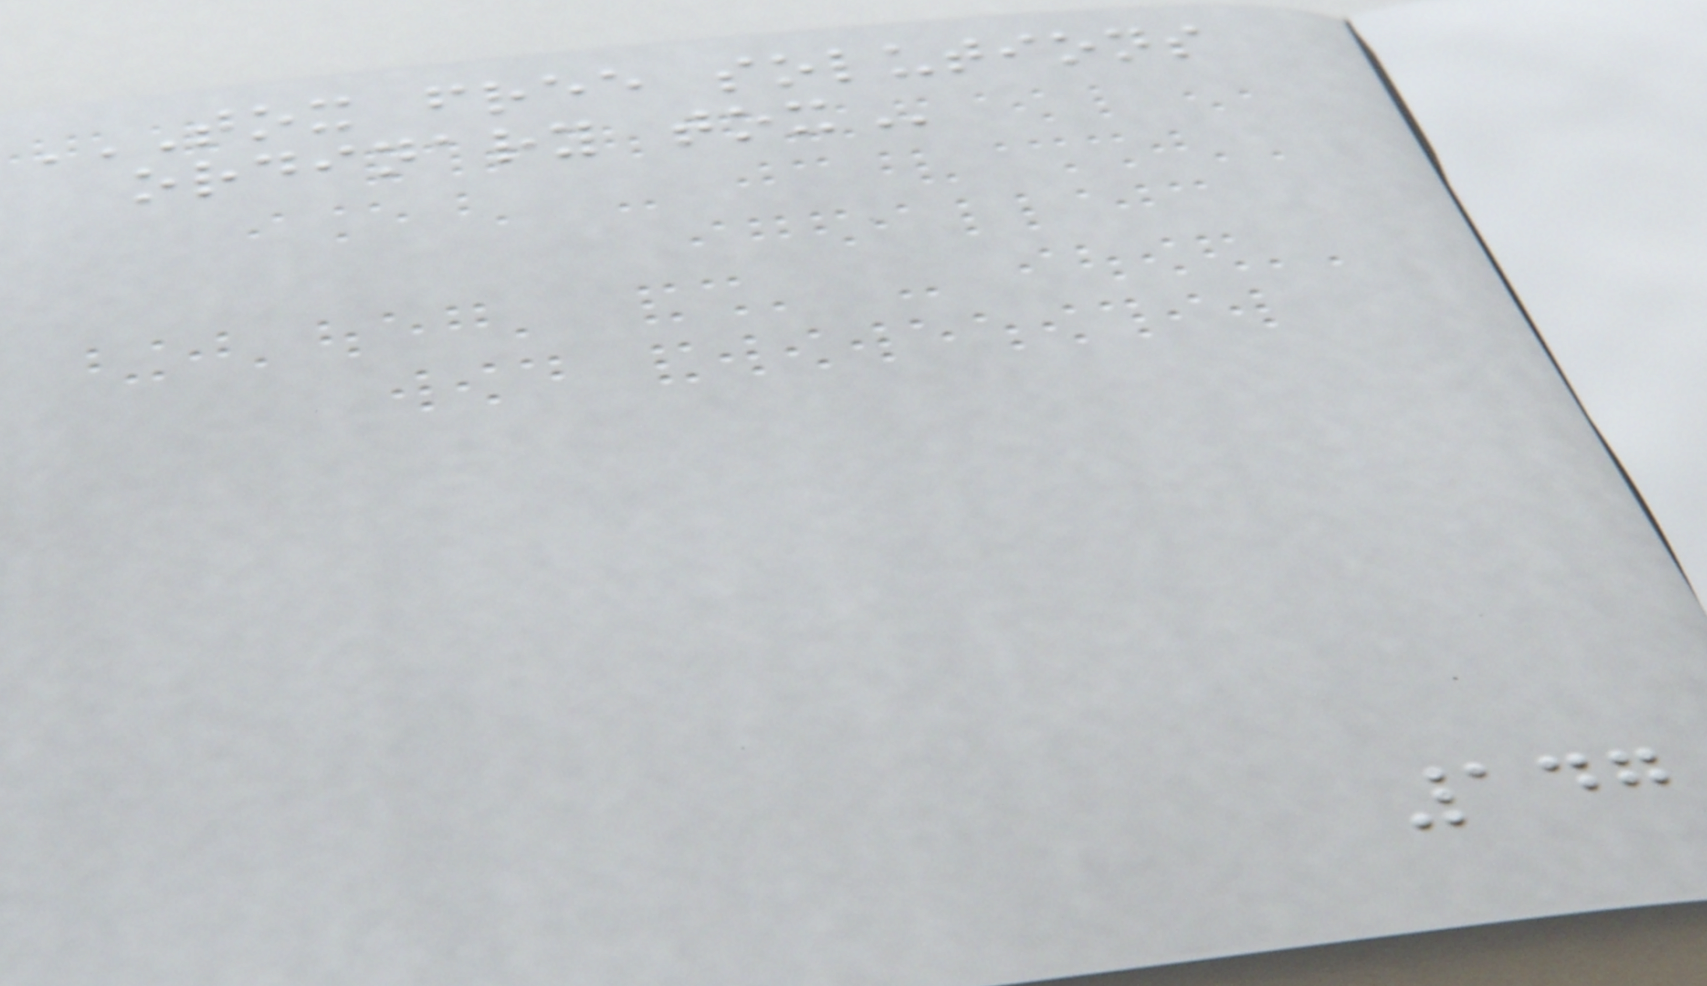TOX FREE SOLUTIONS
ORDINARY TOX
147
